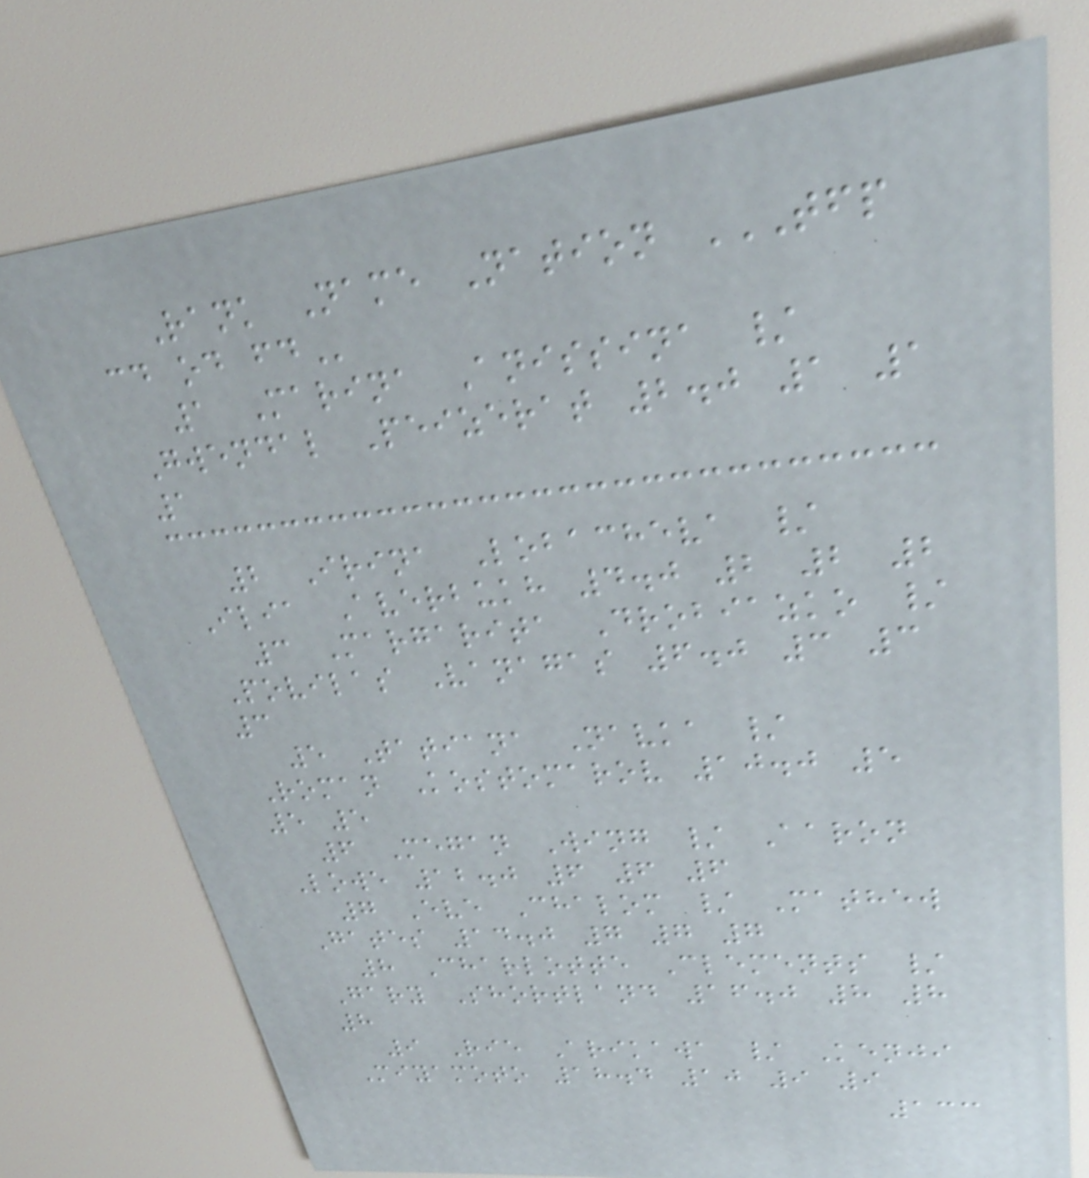Rank Name Nation TFP
CD OD FD
1 Marina Anissina /
Gwendal Peizerat 2.0 1 1
1
2 Irina Lobacheva /
Ilia Averbukh 4.0 2 2 2
3 Margarita Drobiazko /
Povilas Vanagas 6.0 3 3
3
5 Tatiana Navka /
Roman Kostomarov 10.0 5
5 5
6 Megan Wing / Aaron
Lowe 12.0 6 6 6
7 Eve Chalom / Mathew
Gates 14.0 7 7 7
8 Charlotte Clements /
Gary Shortland 16.0 8 8
8
9 Rie Arikawa / Kenji
Miyamoto 18.4 10 9 9
133
